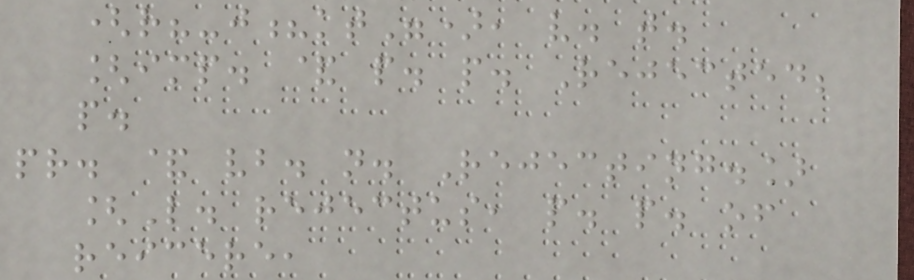(r?-j?kt"), v. t.
[imp. & p. p. Rejected;
p.
pr. & vb. n. Rejecting.]
[L. rejectus, p. p. of
reicere,
